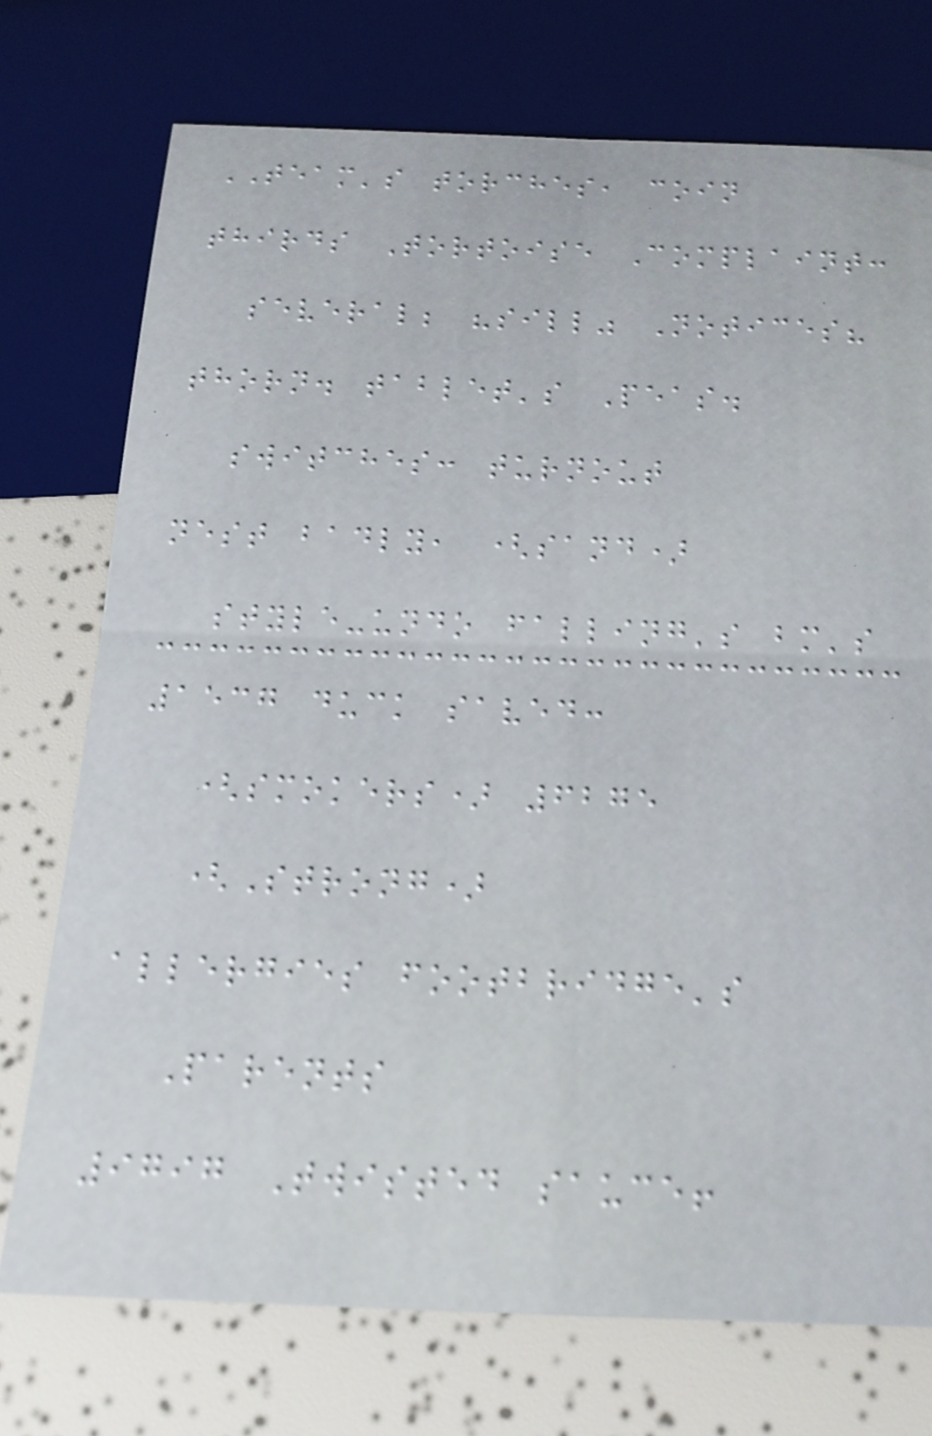TEAM's torches, coin
thirds Tortoise Complaint:
several; "sill" Notices?
thorn. tablet's Peas.
switches: turnout
nest badly, (sand)
style-undo falling's bm's
1537 duck saved:
(smokers) 6275
(Strong)
allergies footbridge's
Parents
9797 Twisted sauce!
